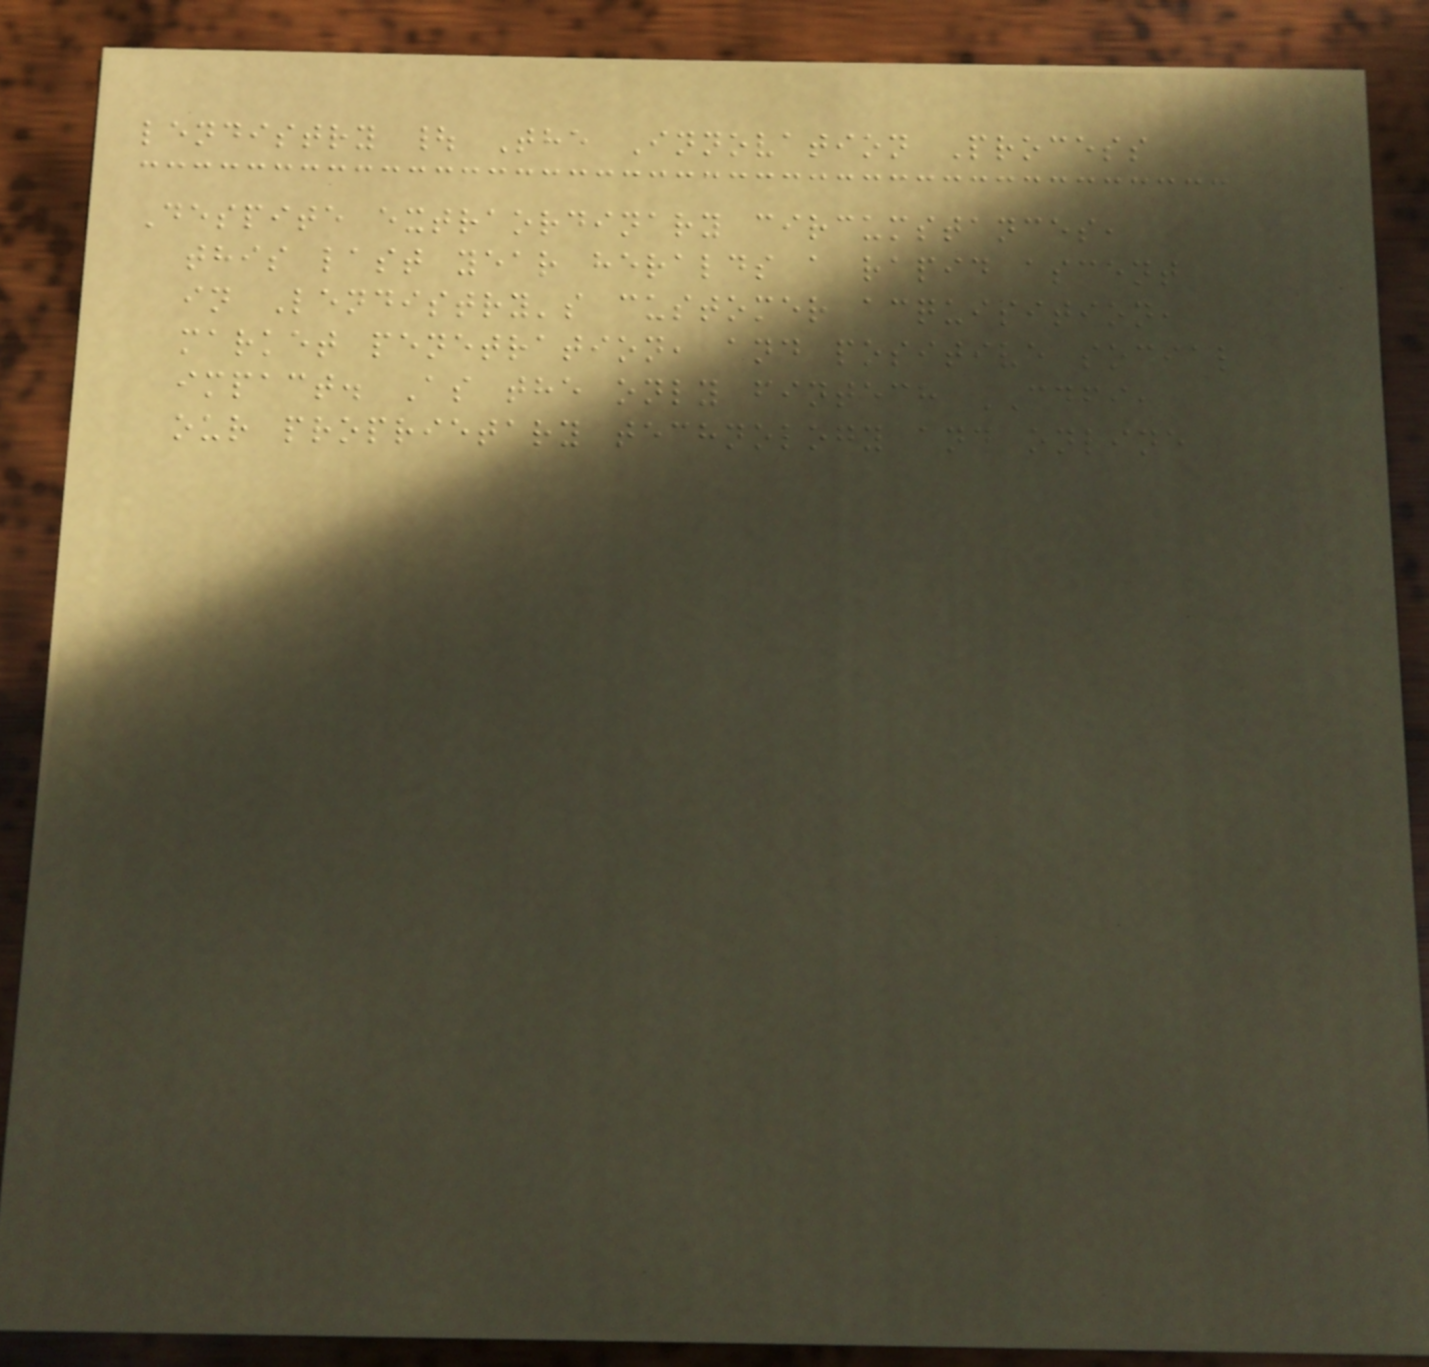lendistry | The Innovation Process
Despite extraordinary circumstances,
this last year heralds a rapid ascent
in Lendistry's customer acquisition,
market penetration, and positive social
impact. As the only fintech CDFI,
our proprietary technology and online
